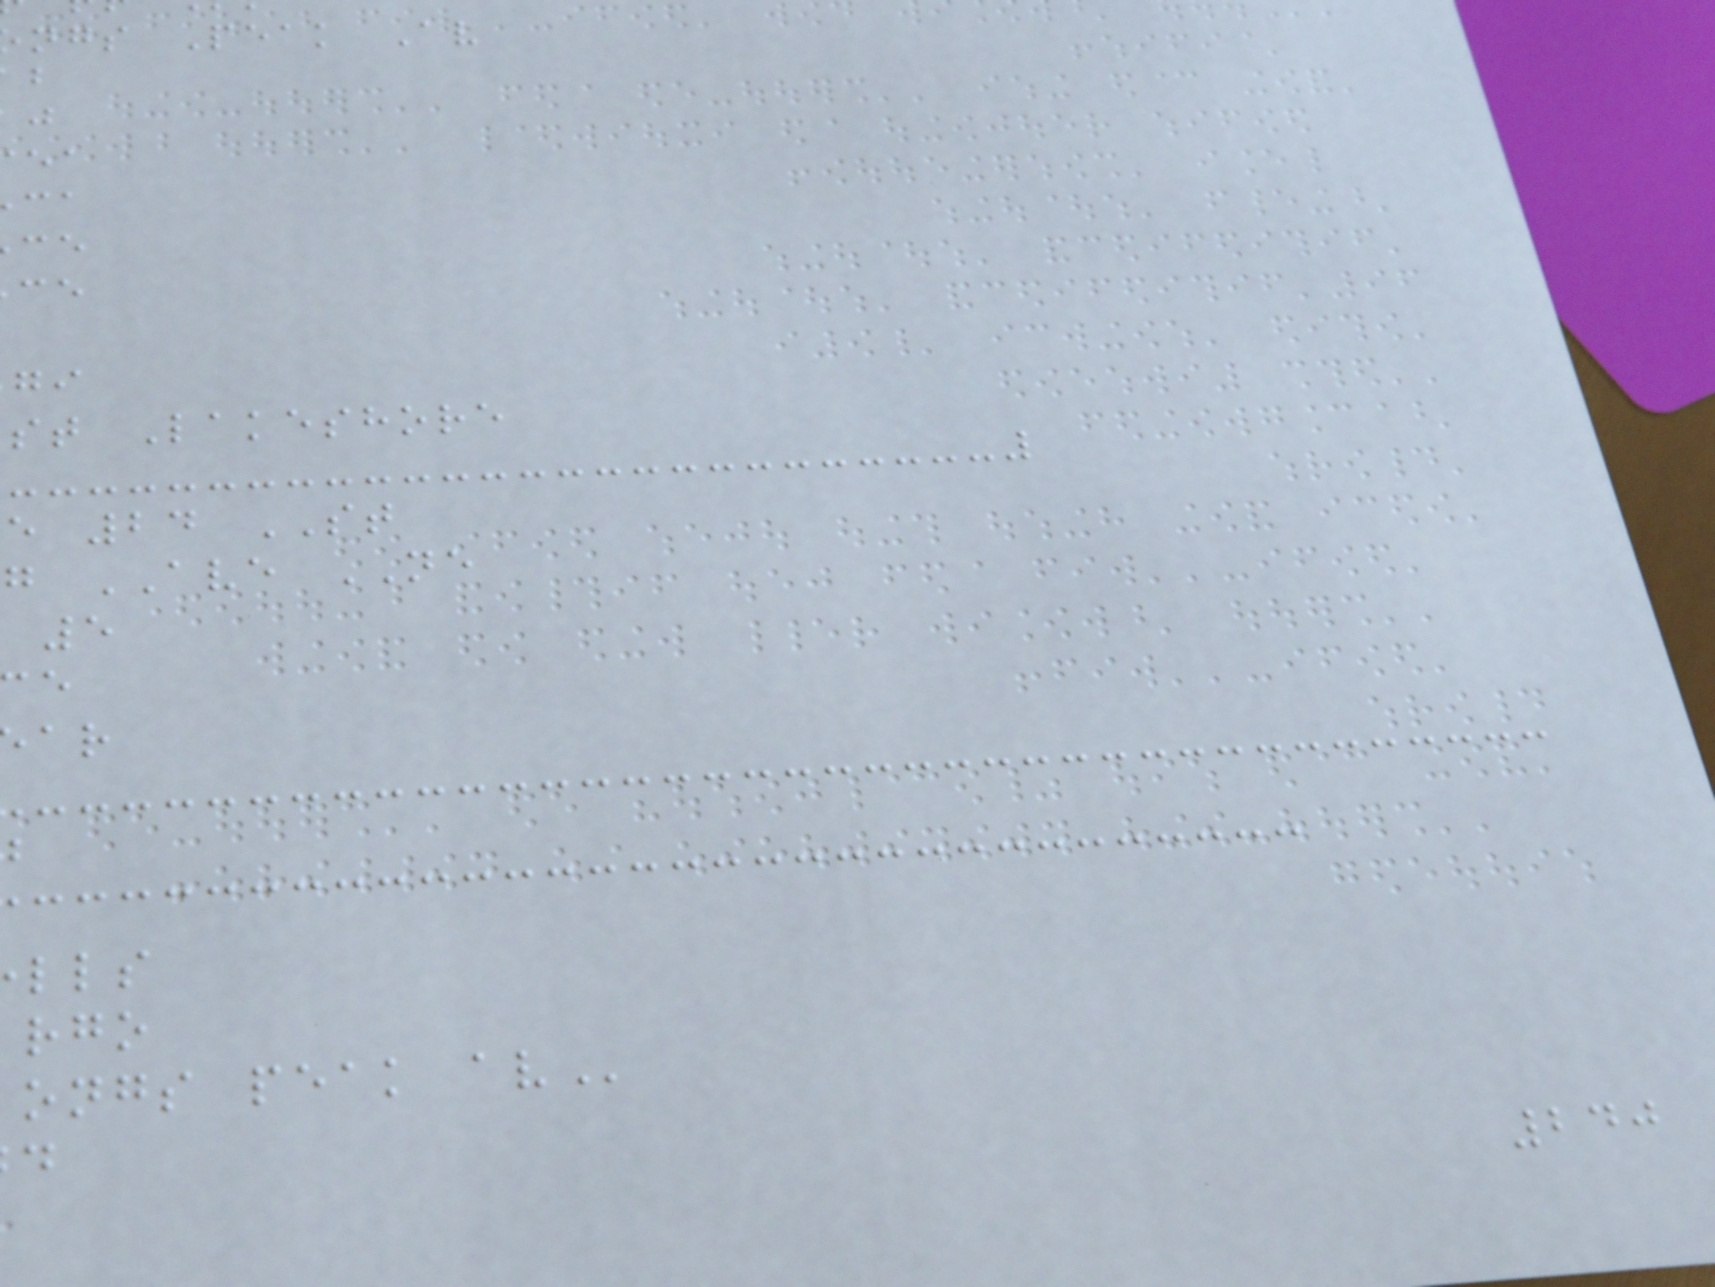ngs Peak Av
st Lakeshore
e 24 ST
g AVE NE
ongs peak
240
